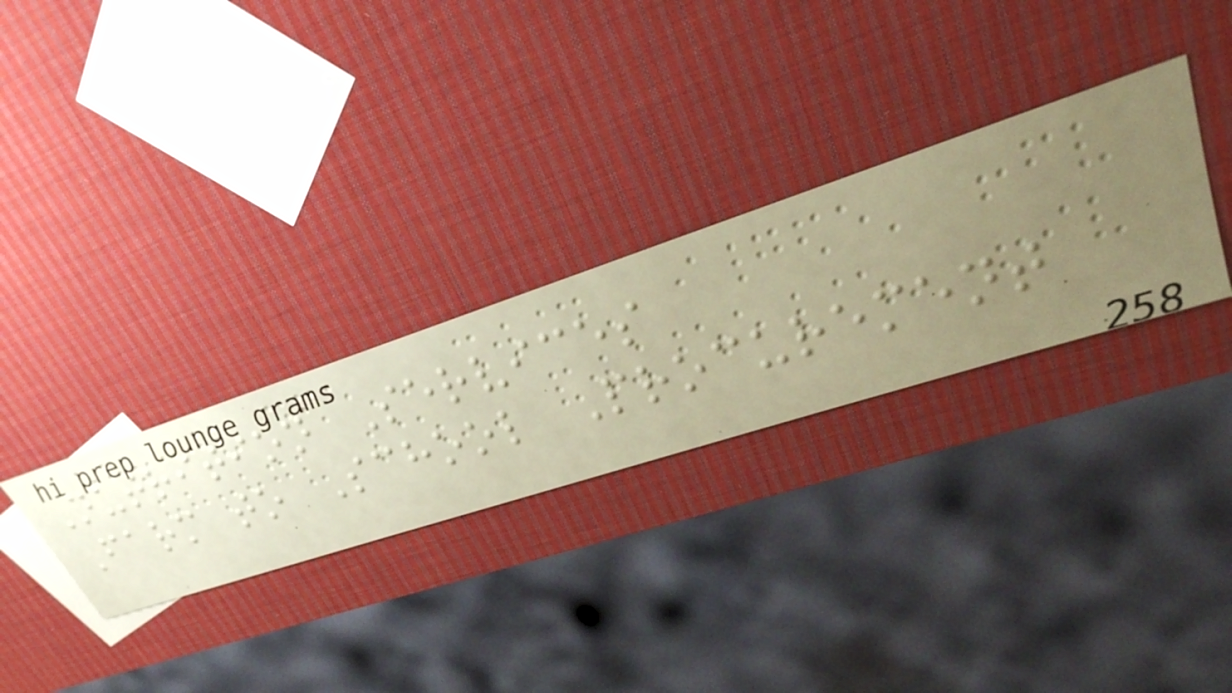Nutrition Services
Farm to School Procurement
